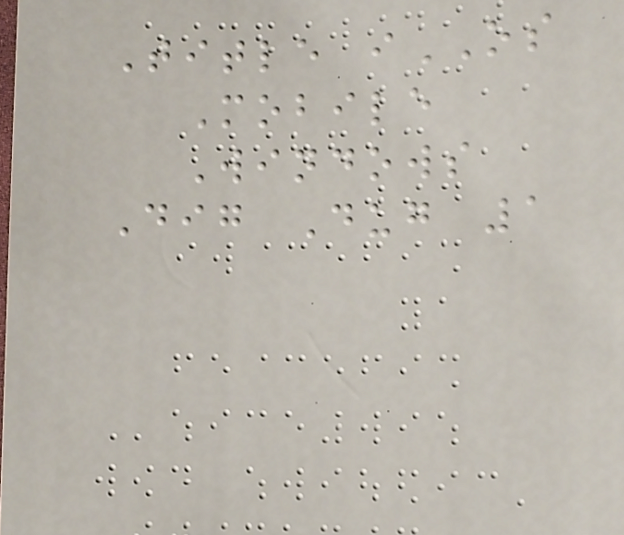Title iOS
Mobile
Windows
Dig Dug 1
